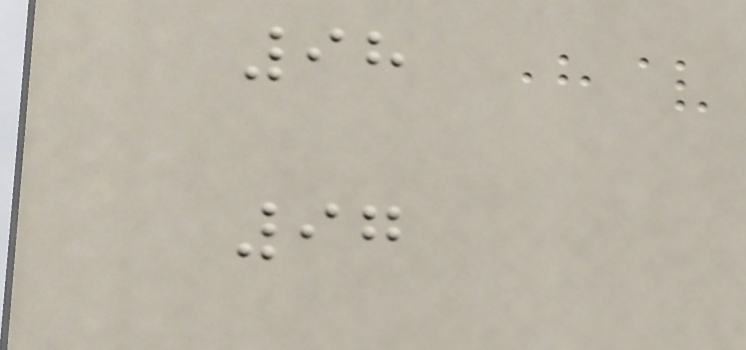98
97
